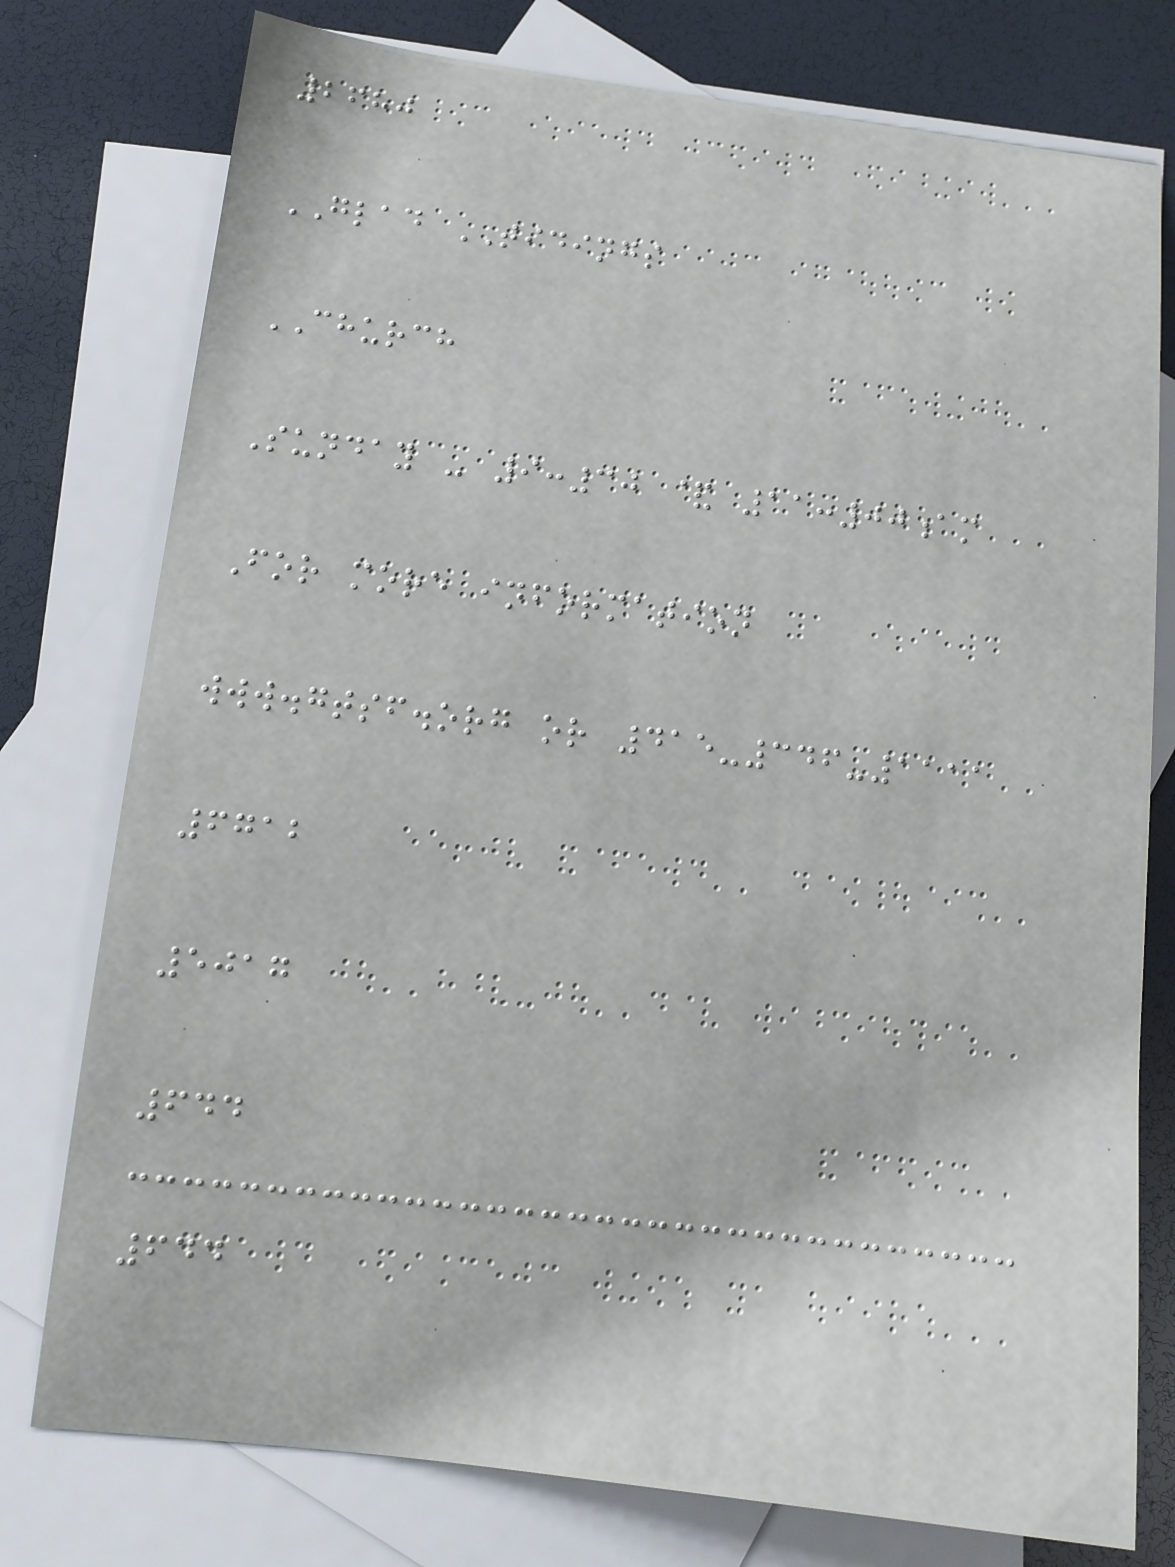2680
GLAD TIDINGS
CHURCH
Sunday - 9:30 & 11:00am
For more information
www.gtsf.org or 415-346-1111
6712
5017
644
644
